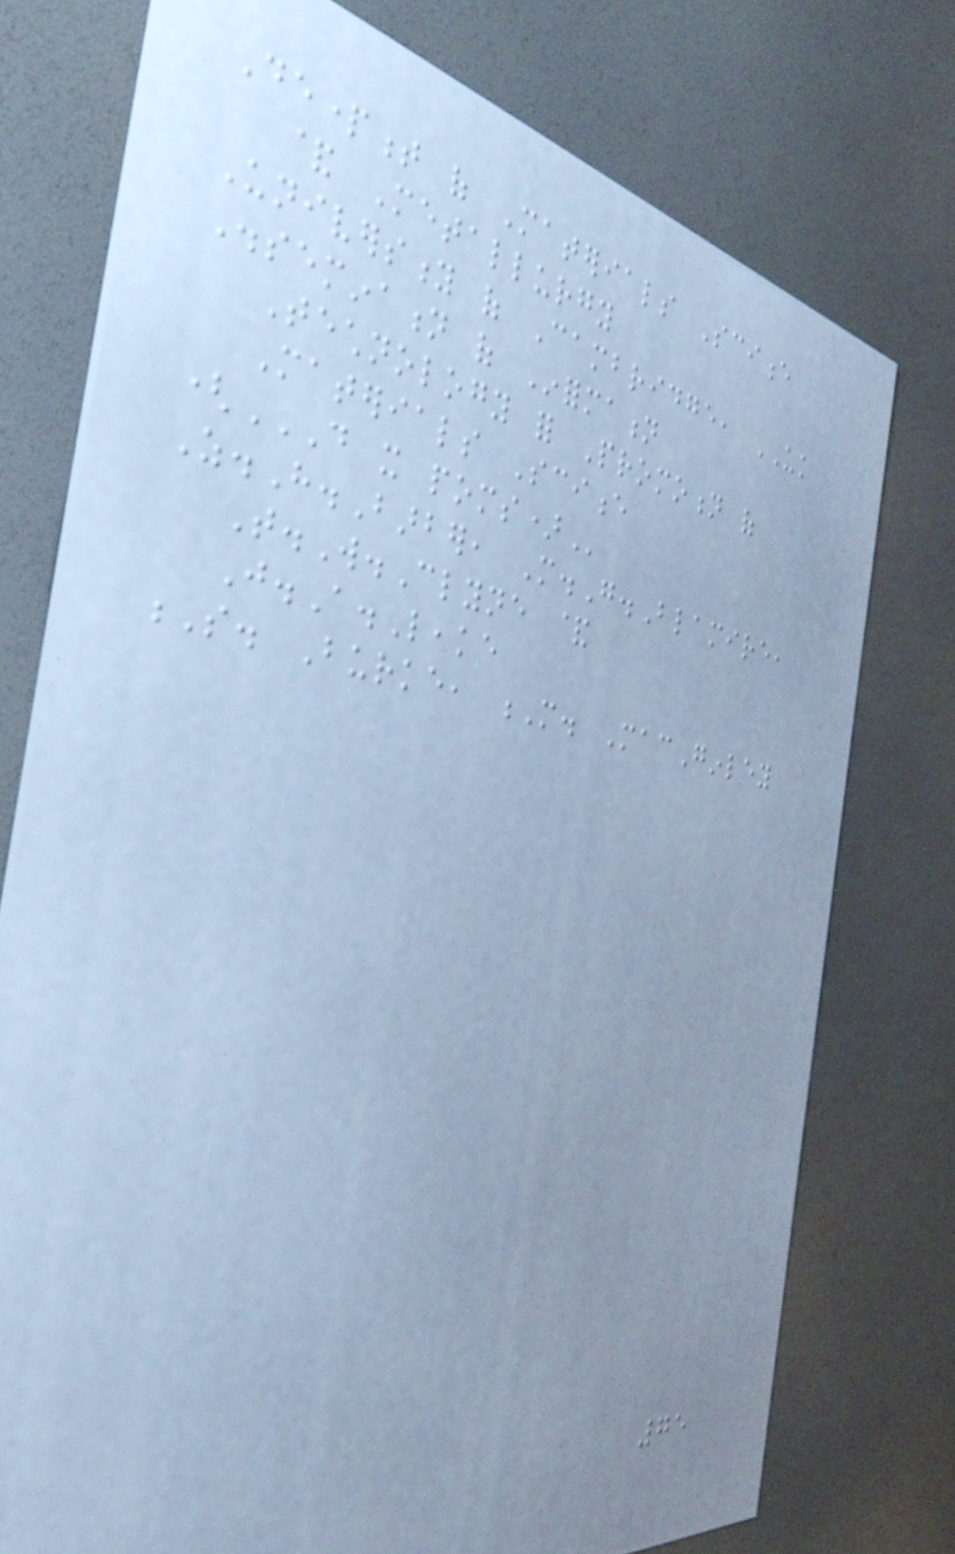Department of Materials Science
& Metallurgy
University of Cambridge, UK
Dissemination of Information
Technology for Promotion of
Materials Science
(DO IT POMS)
Z.H.Barber, M.G.Blamire,
T.W.Clyne &
J.A.Leake
S. Burke, M. MacGinley
75
